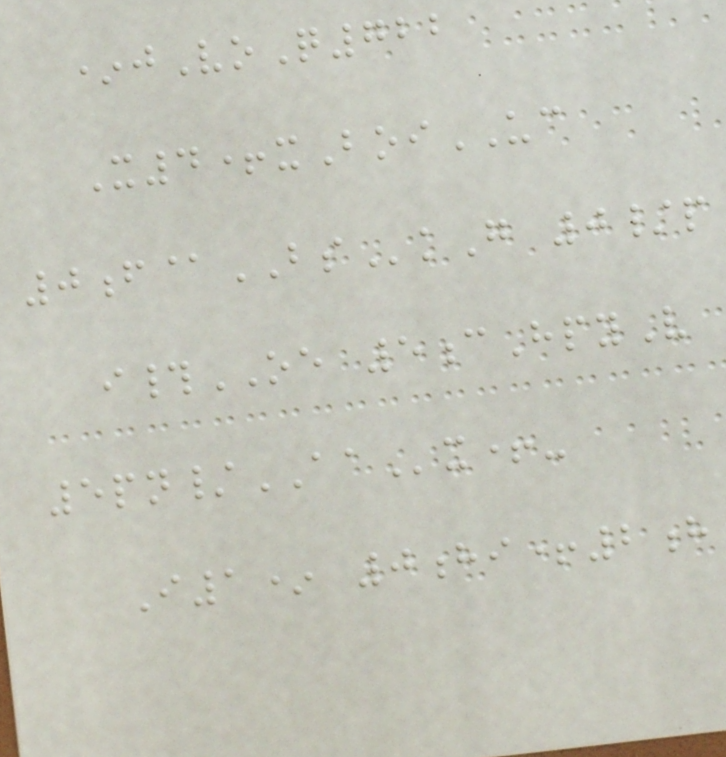*jVoQ722
X4+xBoiUC
0f@BSkG 0/p
i#OE 5cHpyV
5pn/AAx+-
I1* 0hi+2h
